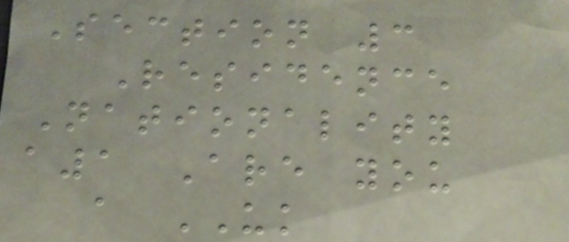Section 3
Residence
Nationality
a1 Are you
a UK
